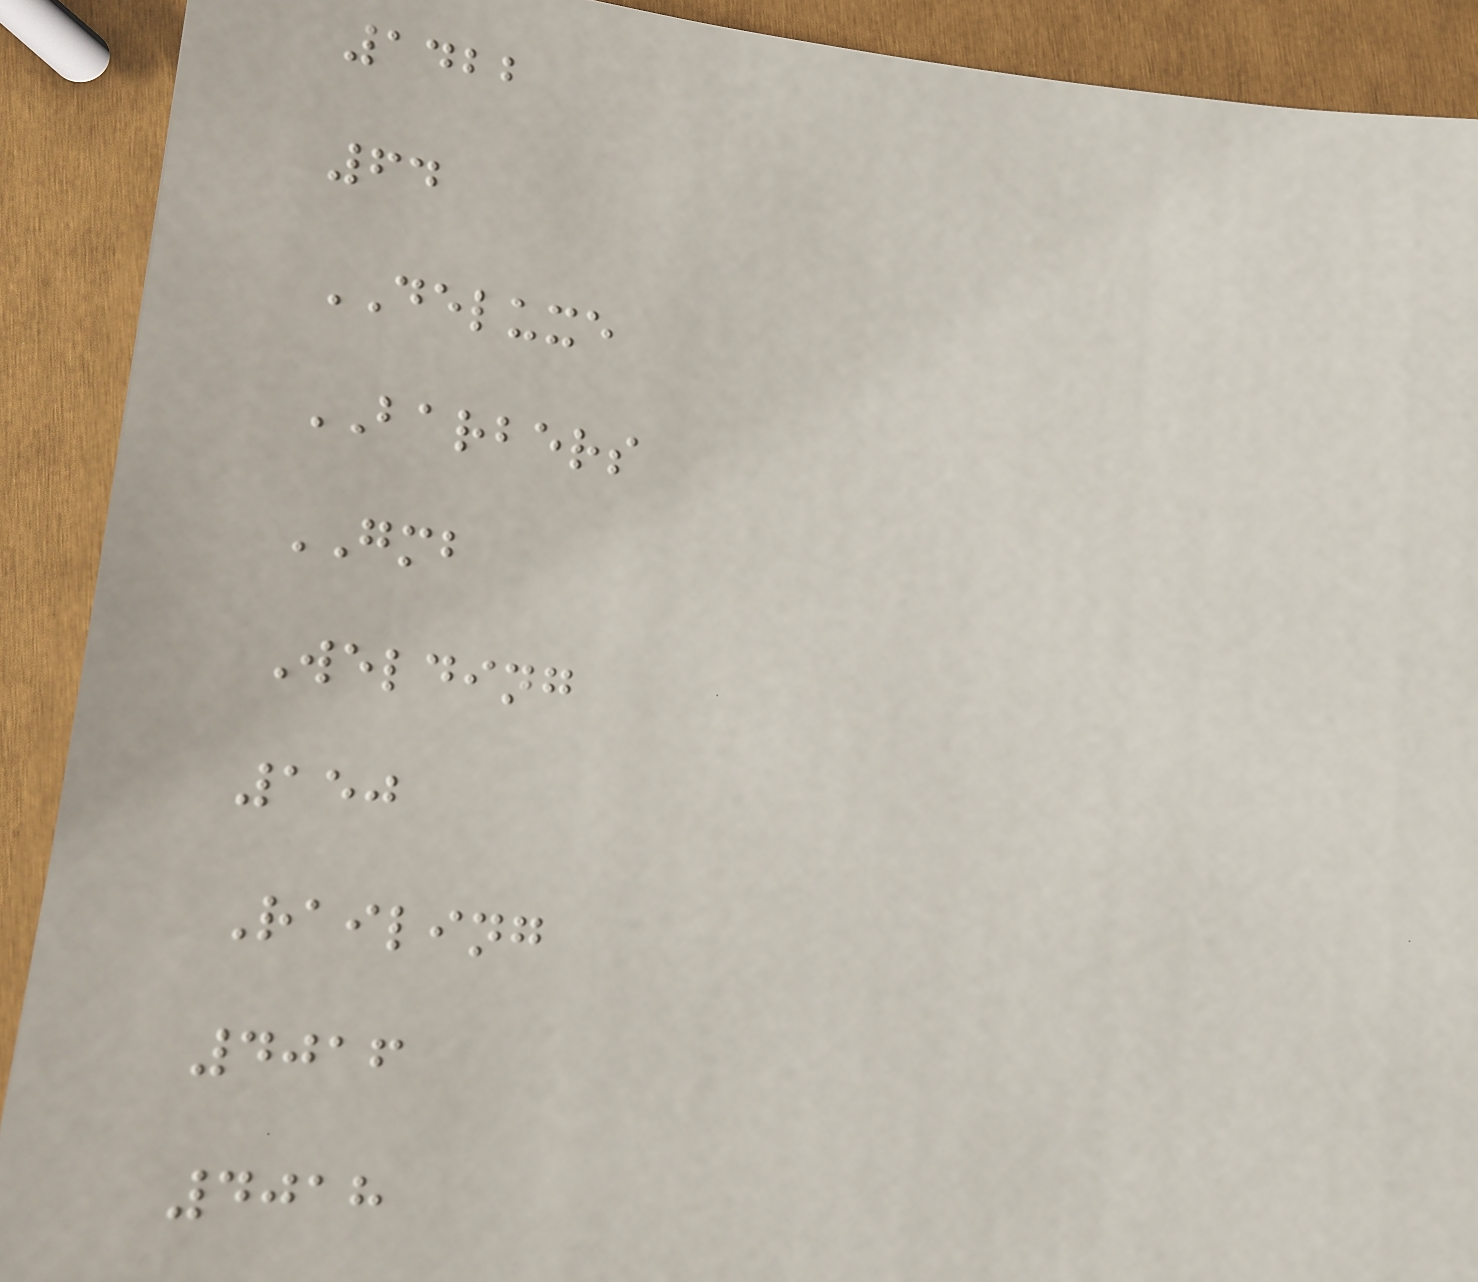1422
64
DELUXE
BARBERS
GMB
Welding
150
Railing
4016
4018
